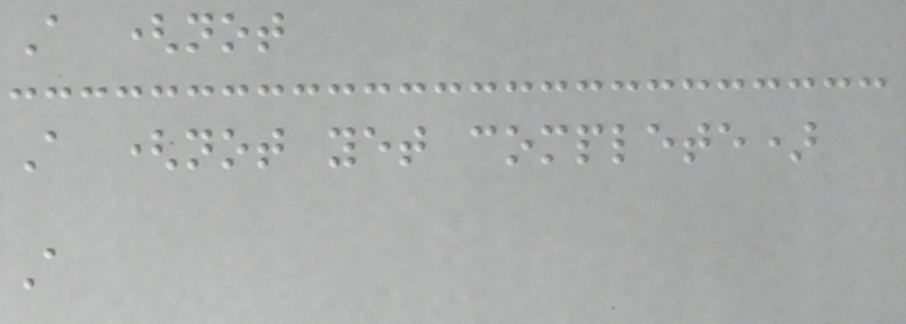A (not
A (not yet complete)
A
